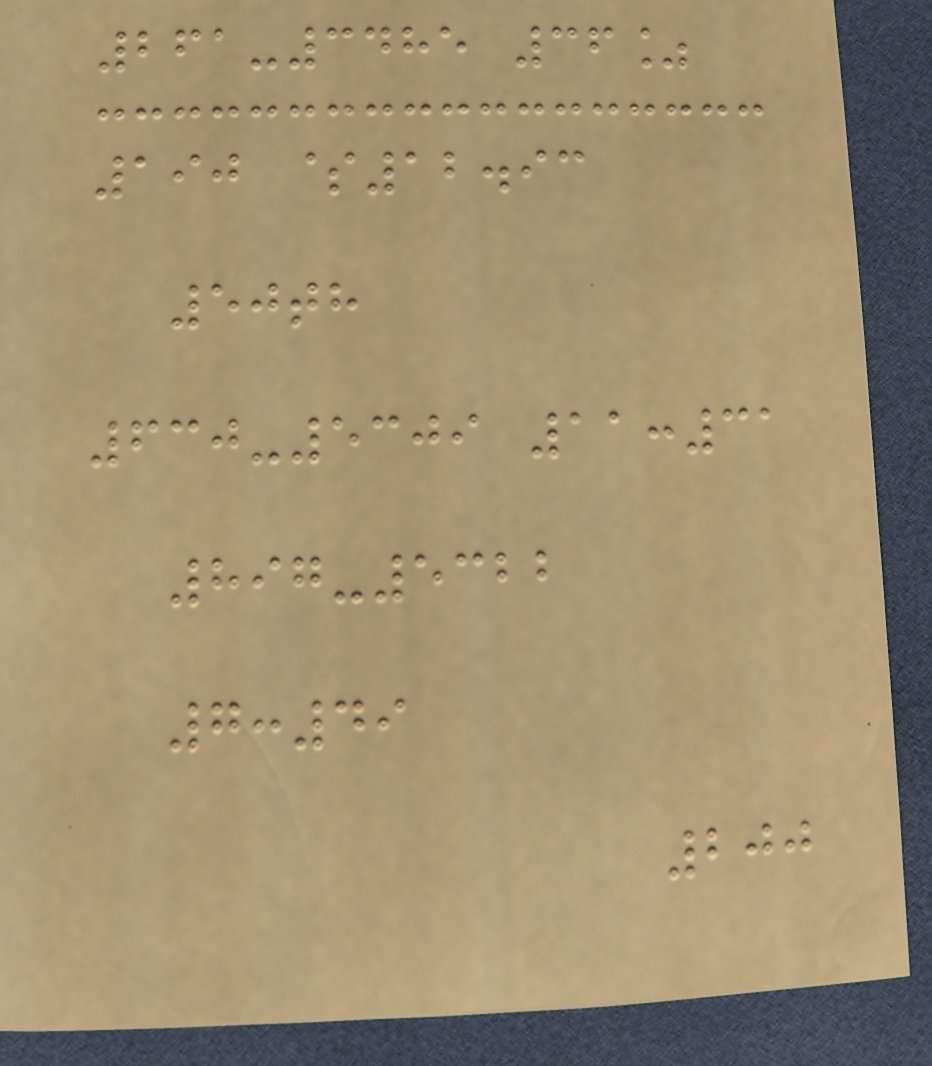261-3485 36%
190 $12.93
50th
630-5309 11:31
897-5322
7:49
200
